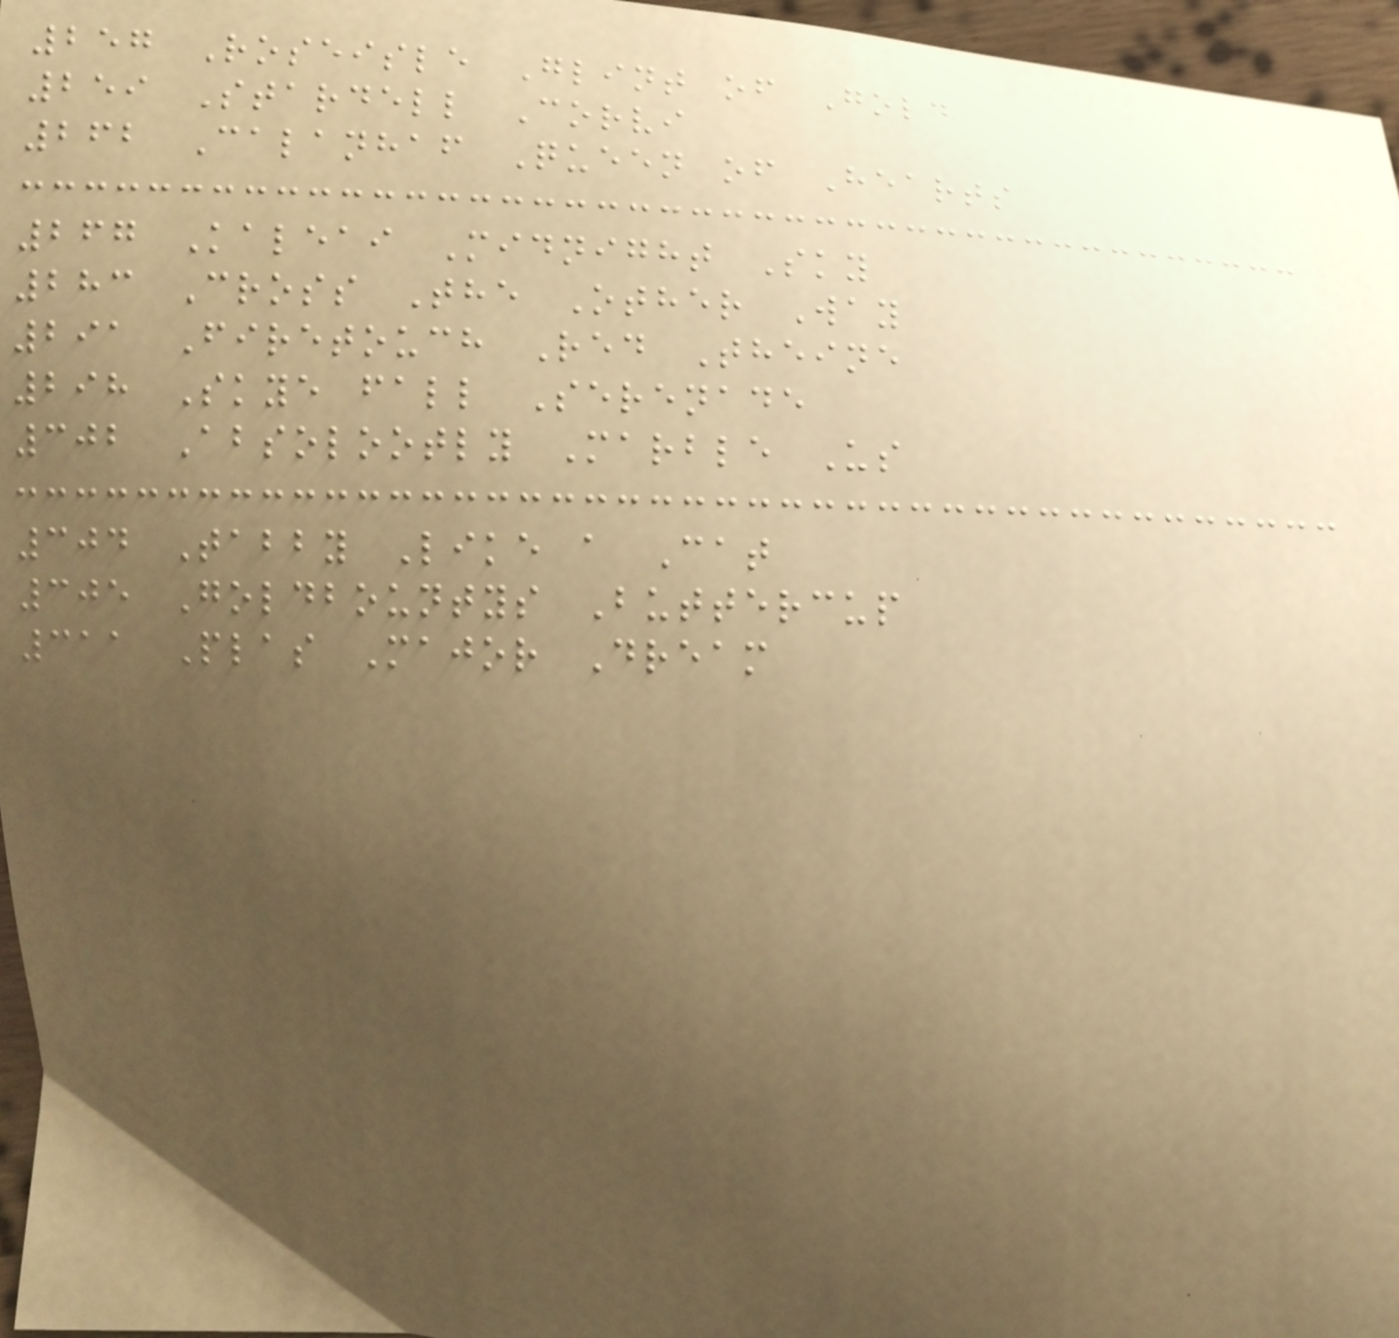257 Roseisle Glint of Gold
259 Stardell Corvi
262 Calanhaf Queen of Hearts
267 Kaleai Midnight Sky
283 Cross The Other Way
291 Firetouch Red Theine
298 Skye fall Serenade
302 Absolootly Marble Us
304 Tabby Like a Cat
305 Goldbountys Buttercup
311 Plas Major Dream
